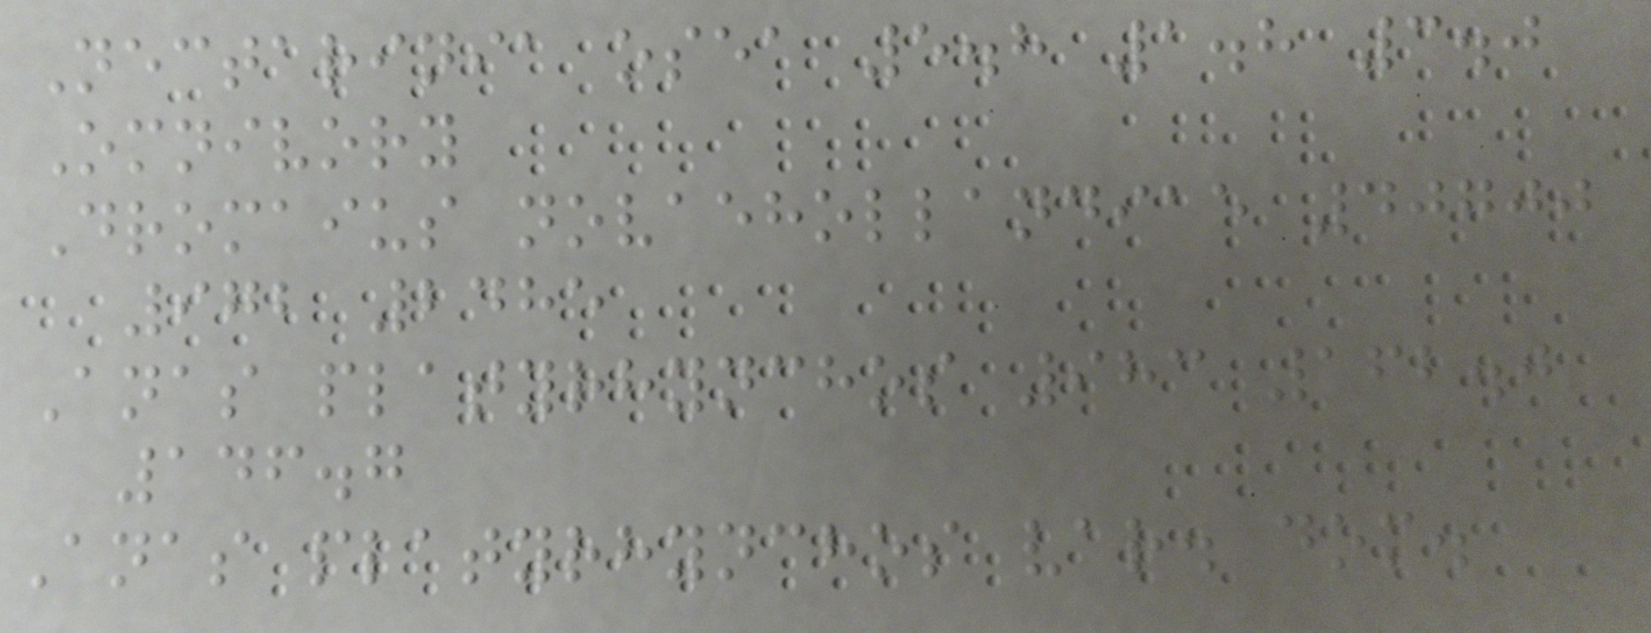Nectarinia osea 5.8 1.8 3.0
Omnivory
Dromaius novaehollandiae 40700
972 2485
Anas platyrhynchos 983 162.0
146.7
Anas platyrhynchos var. dom.
